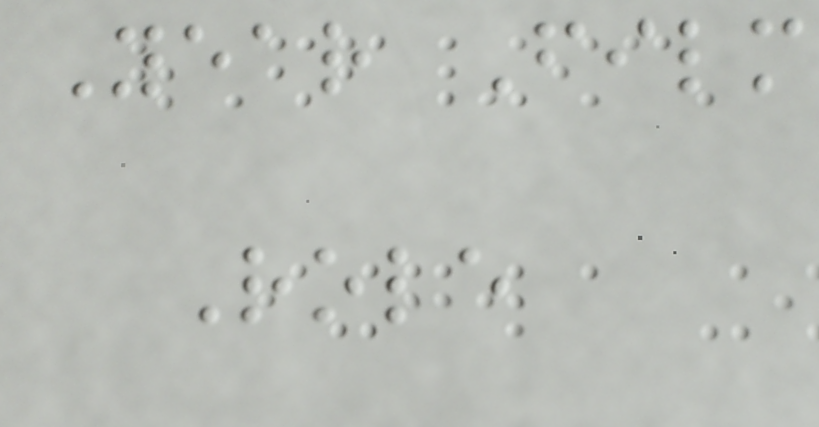Year Film
Role
